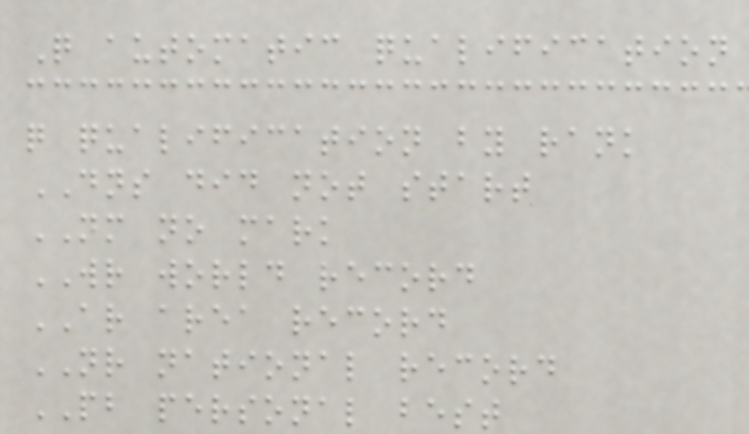Q automatic qualification
q qualification by rank
DNS did not start
NM no mark
WR world record
AR area record
NR national record
PB personal best
